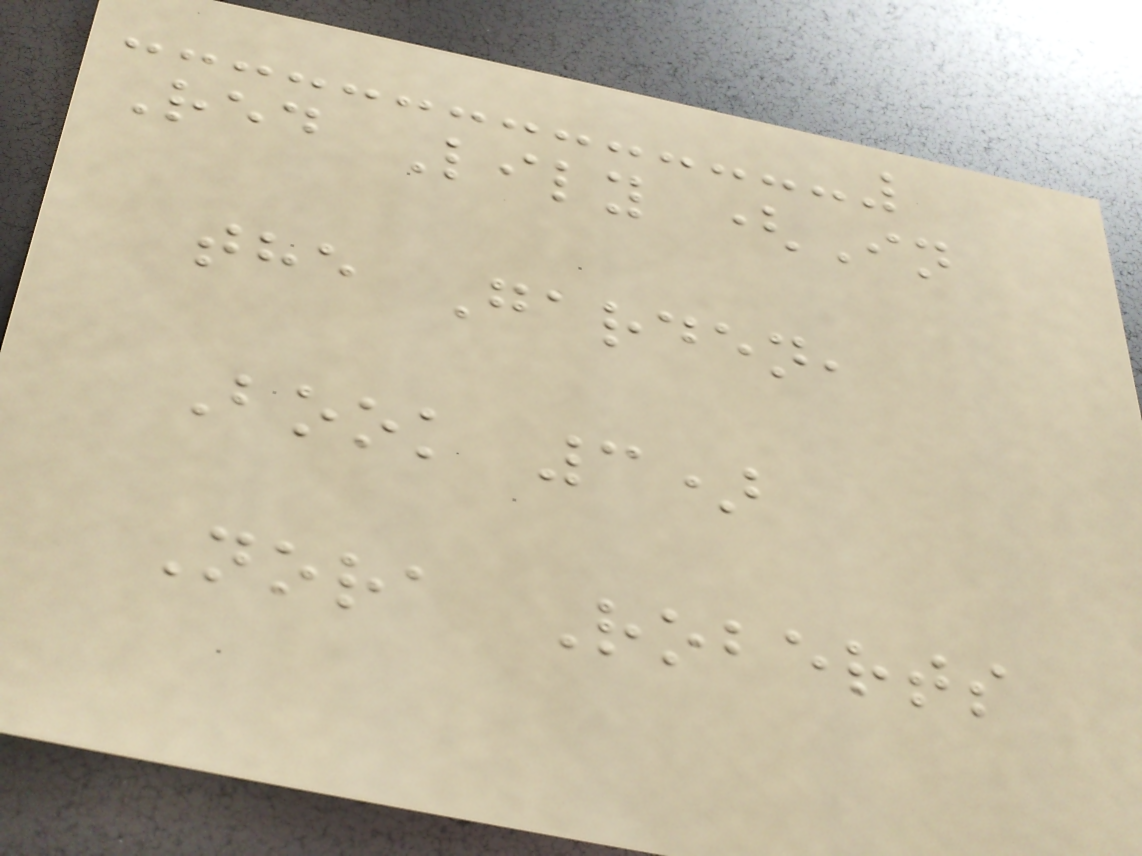Red Lily (In
the Garden,
Book 3)
Nora Roberts
